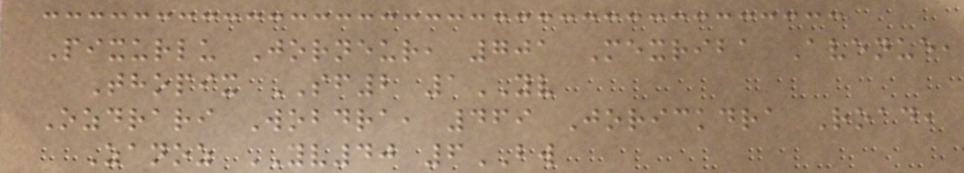Pixurlu Jorneur, 701 Mexriba Avenue,
Thopix SF2 1YV
Ozdrari Wobdra, 469 Jorickdra Road,
Zanoz YV40 6BW
